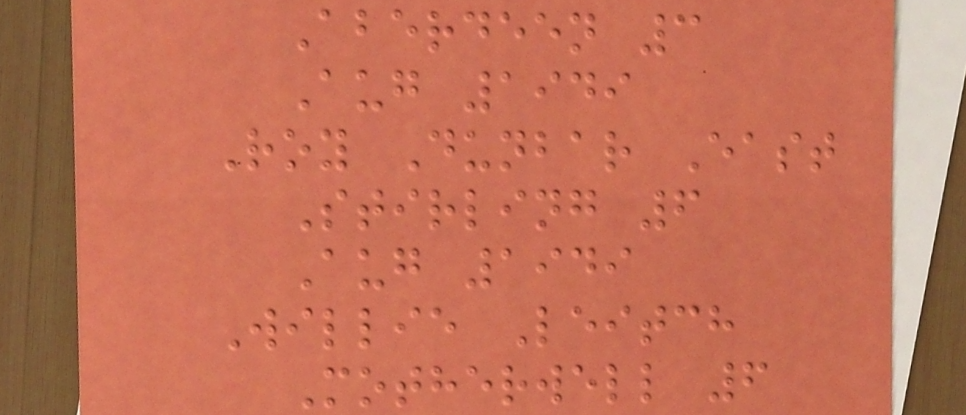Aberdeen 3
Aug 1949
Roy Dunbar East
Stirling 6
Aug 1949
Willie Leitch
Motherwell 6
